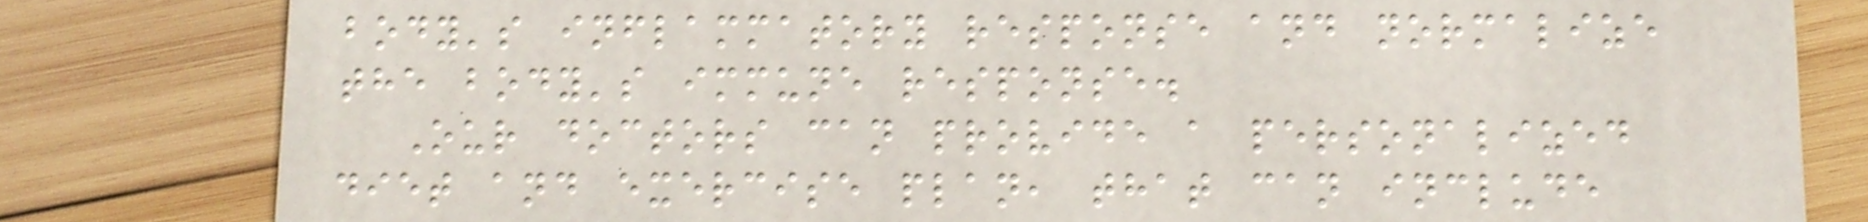body's inflammatory response and normalize
the body's immune response.
Our doctors can provide a personalized
diet and exercise plan, that can include
